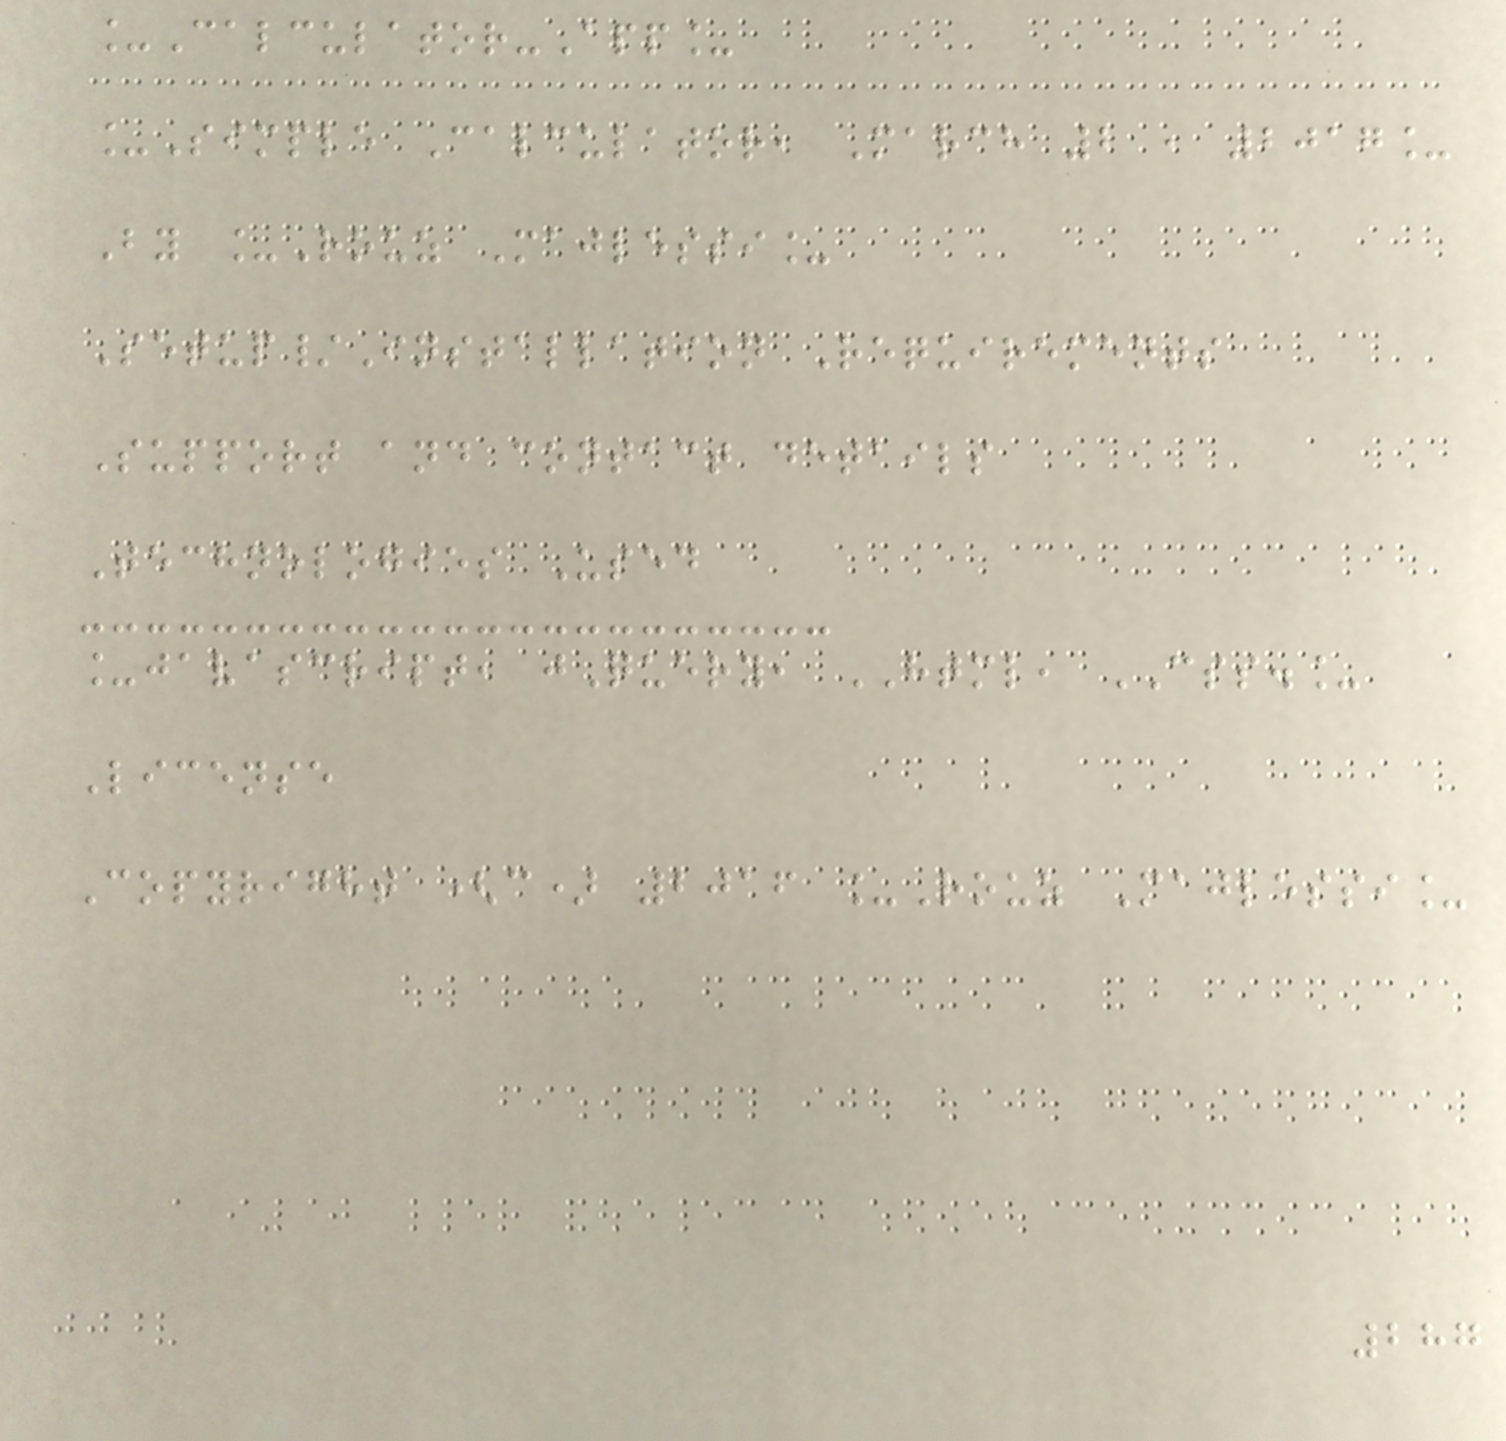_Calculator-App_
_Simple Calculator, March 2 , 2017_
By _Rouz Majlessi_
Setup/Installation Requirements
Support and contact details
Technologies Used
_javascript, jQuery, HTML, CSS._
License
Copyright (c) 2016 _Rouz Majlessi_
287
